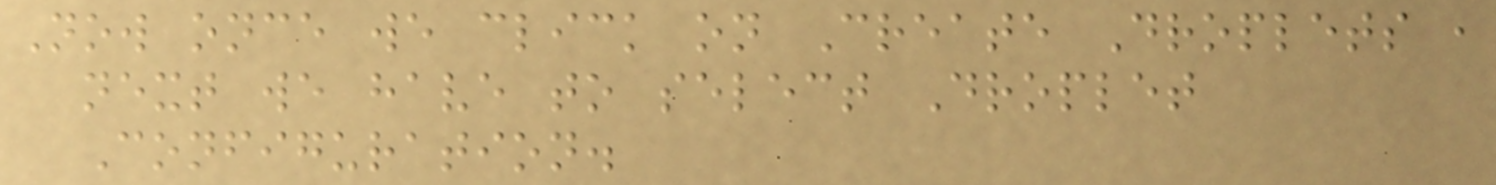Now once we click on Create Droplets ,
next we have to select Droplet
Configuration.
